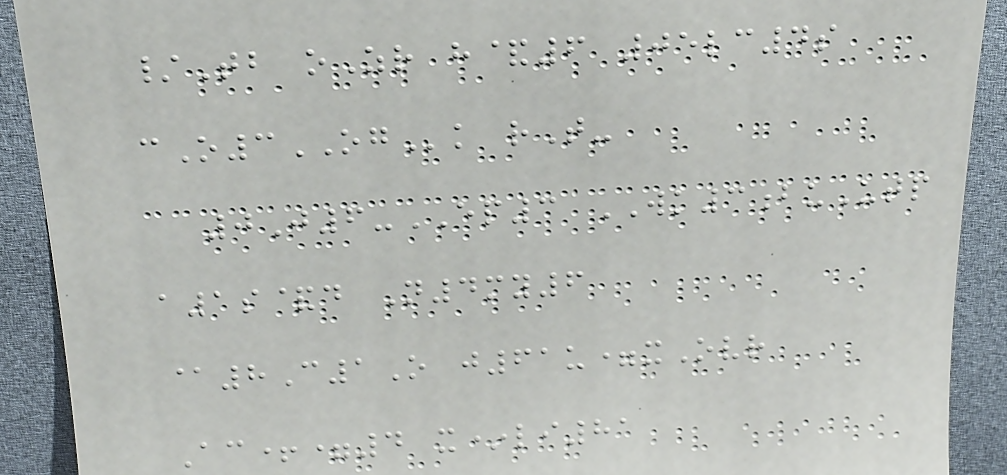/Tb oZr h&6 05lc4s
cO3OGk rT-
0J6-EP3 WK3buUtp
a1s&d N4my6
@8C1O j61u=xOvr
Ac+=4 x*li81
